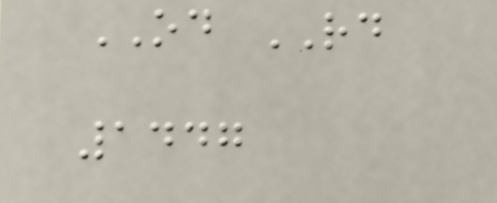OD RD
1447
